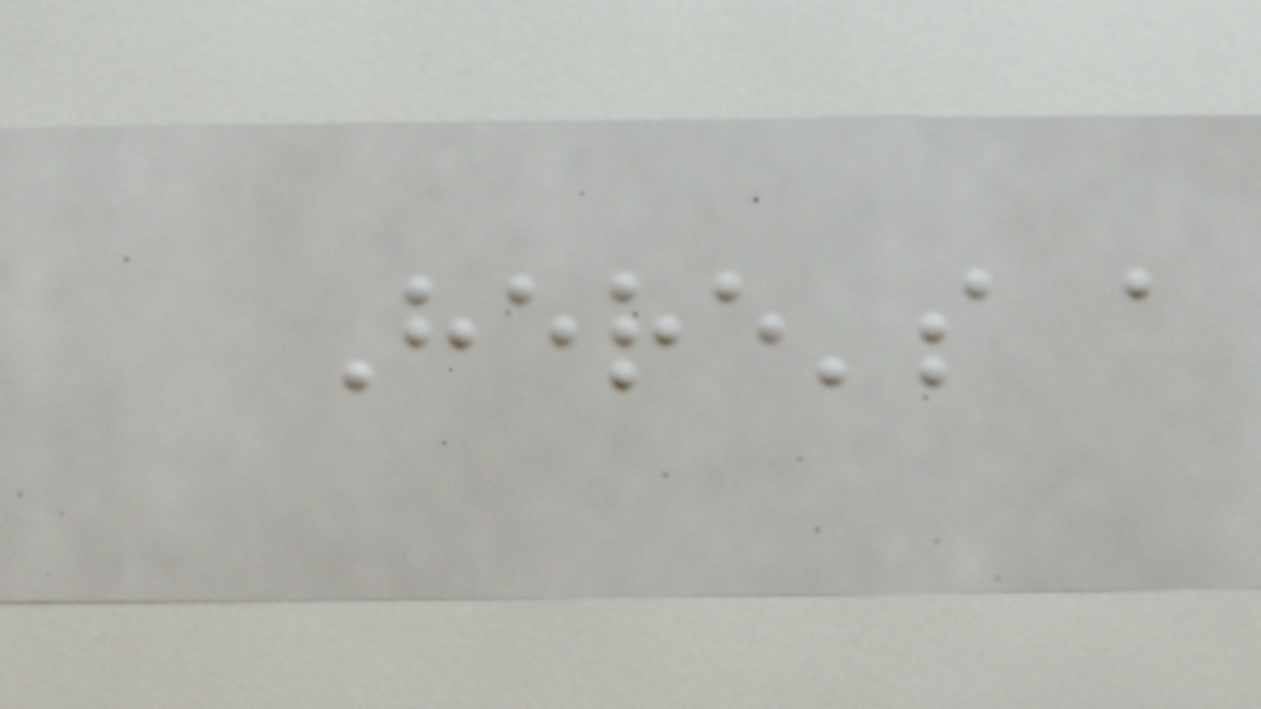Here's a
